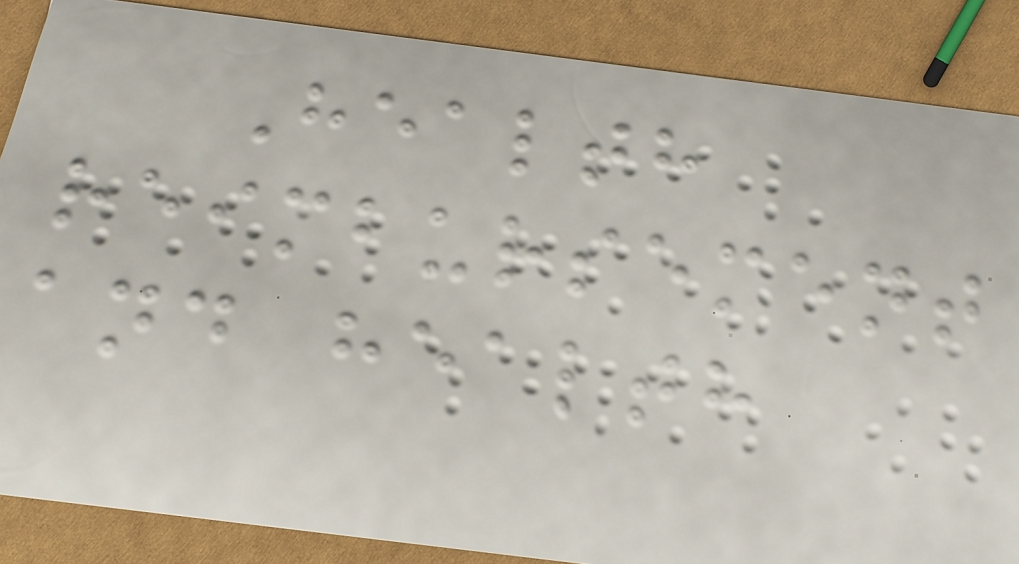Health
reimbursement
and health
